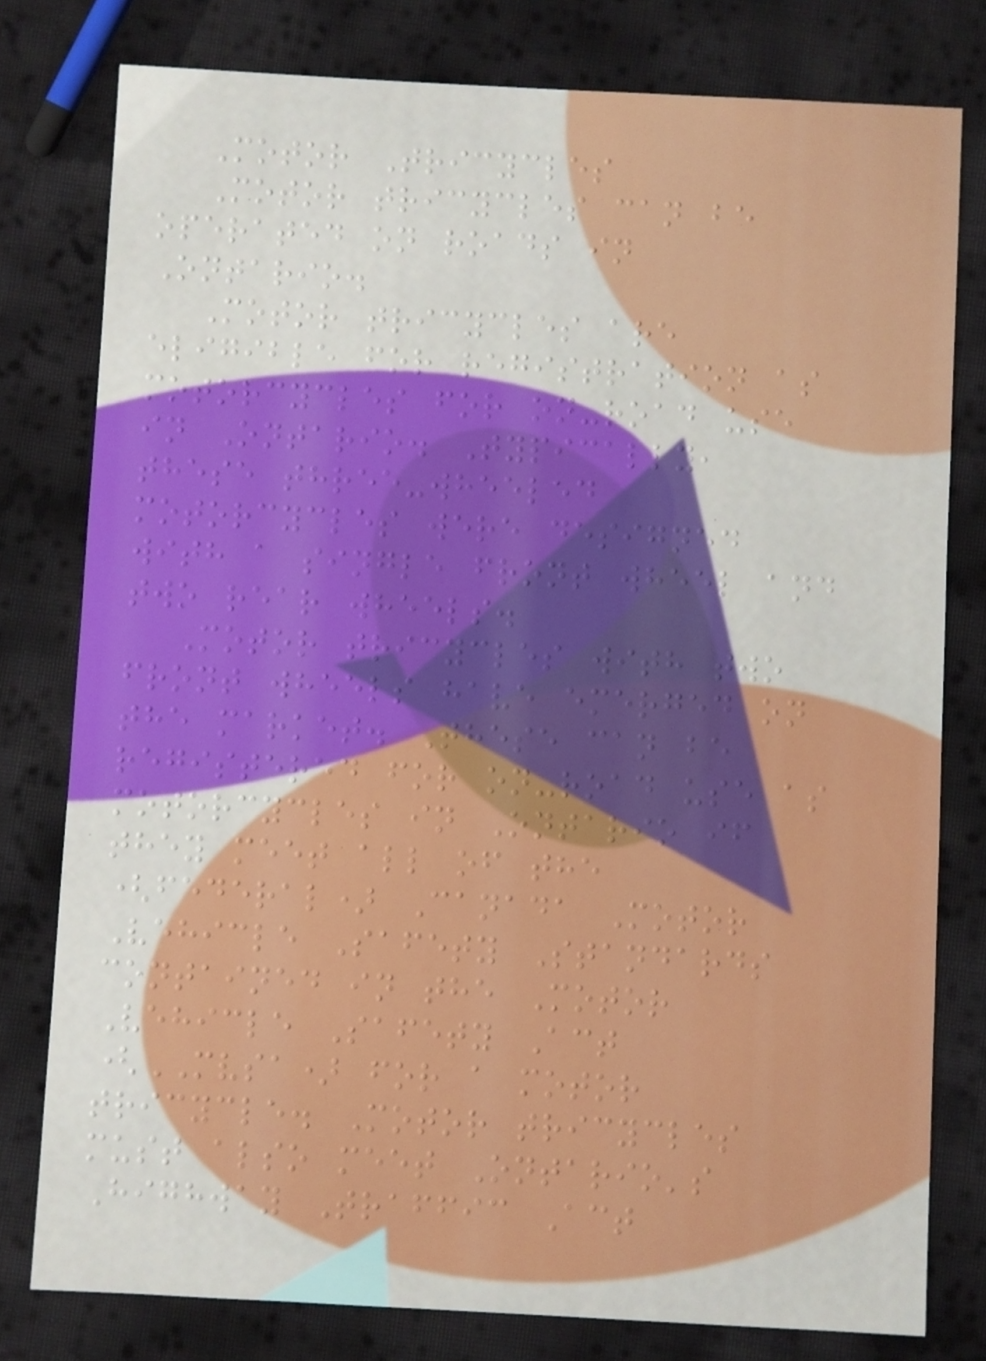Motor Tricycles
Motor tricycles can be
operated on roads in
Ontario.
Motor tricycles are
eligible for registration as
motorcycles for on-road use
in Ontario. Typically,
these three-wheeled
motorcycles were designed
with a single front wheel and
two rear wheels.
Motor tricycles with two
front wheels have emerged on
the market. These can be
registered for on-road use as
motorcycles in Ontario if
they meet all of the
(federal) Canada Motor
Vehicle Safety Standards
contained in the Motor
Vehicle Safety Act
(MVSA) for a motor
tricycle. Motor tricycles
must also meet Ontario's
Highway Traffic Act
